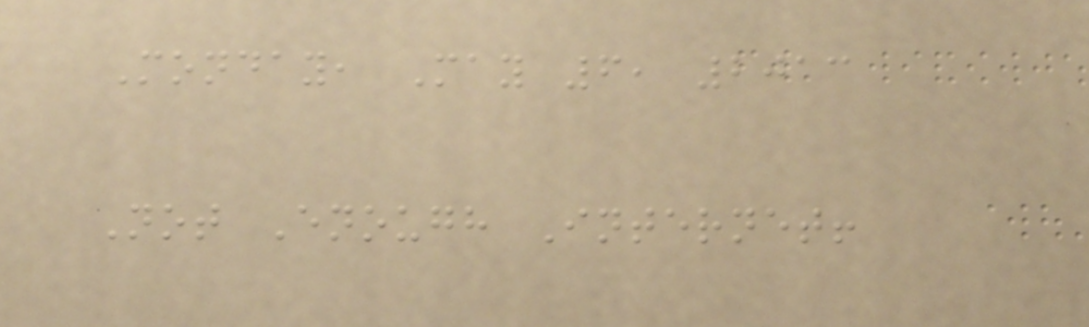Monday, May 6, 2013
Not Enough Internet!
